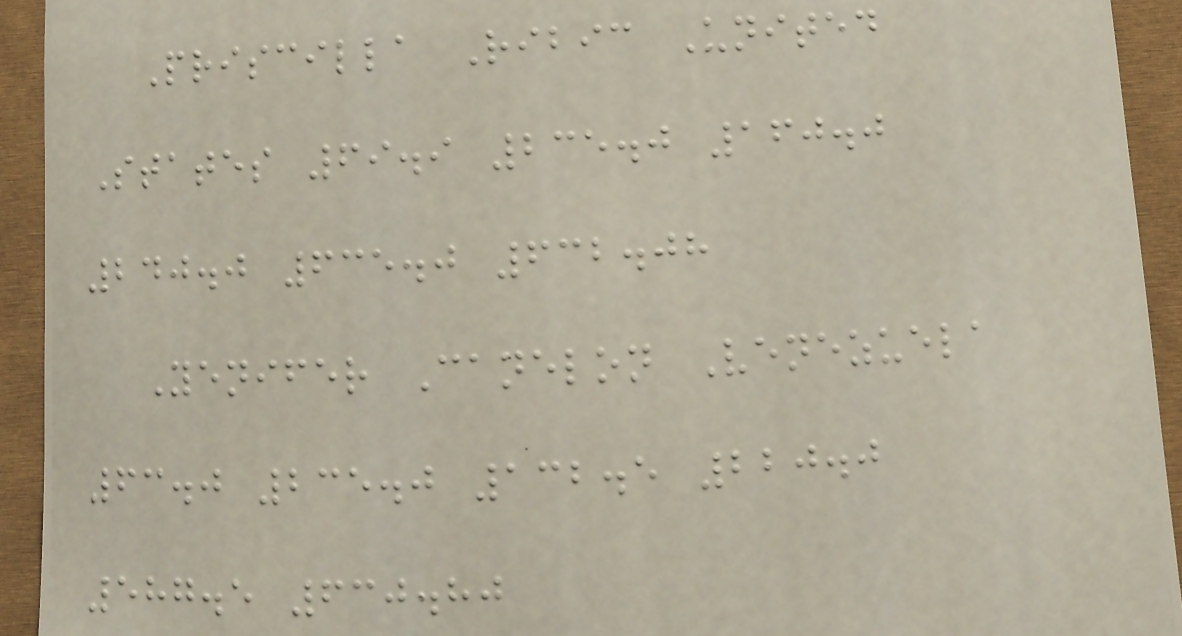Priscilla Ribic United
States 69.9 235.0 160.0
240.0 635.0 632.08
Yenifer Canelon Venezuela
63.0 235.0 132.5 220.0
587.5 630.80
